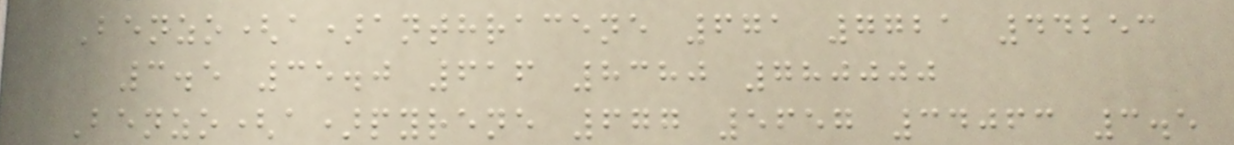Benzo(a)anthracene 671 7721 44253
3.5 35.0 616 8380 780000
Benzo(a)pyrene 677 5657 34063 3.5
